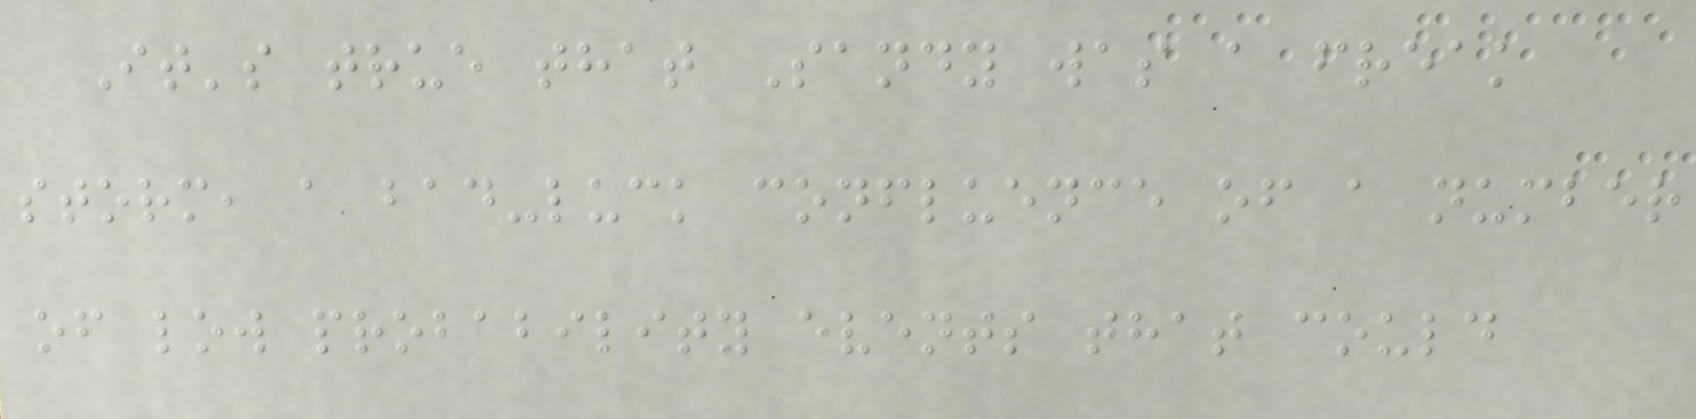It's true that Sandy was a freak
storm, a bad-luck confluence of a number
of low probability events that could
